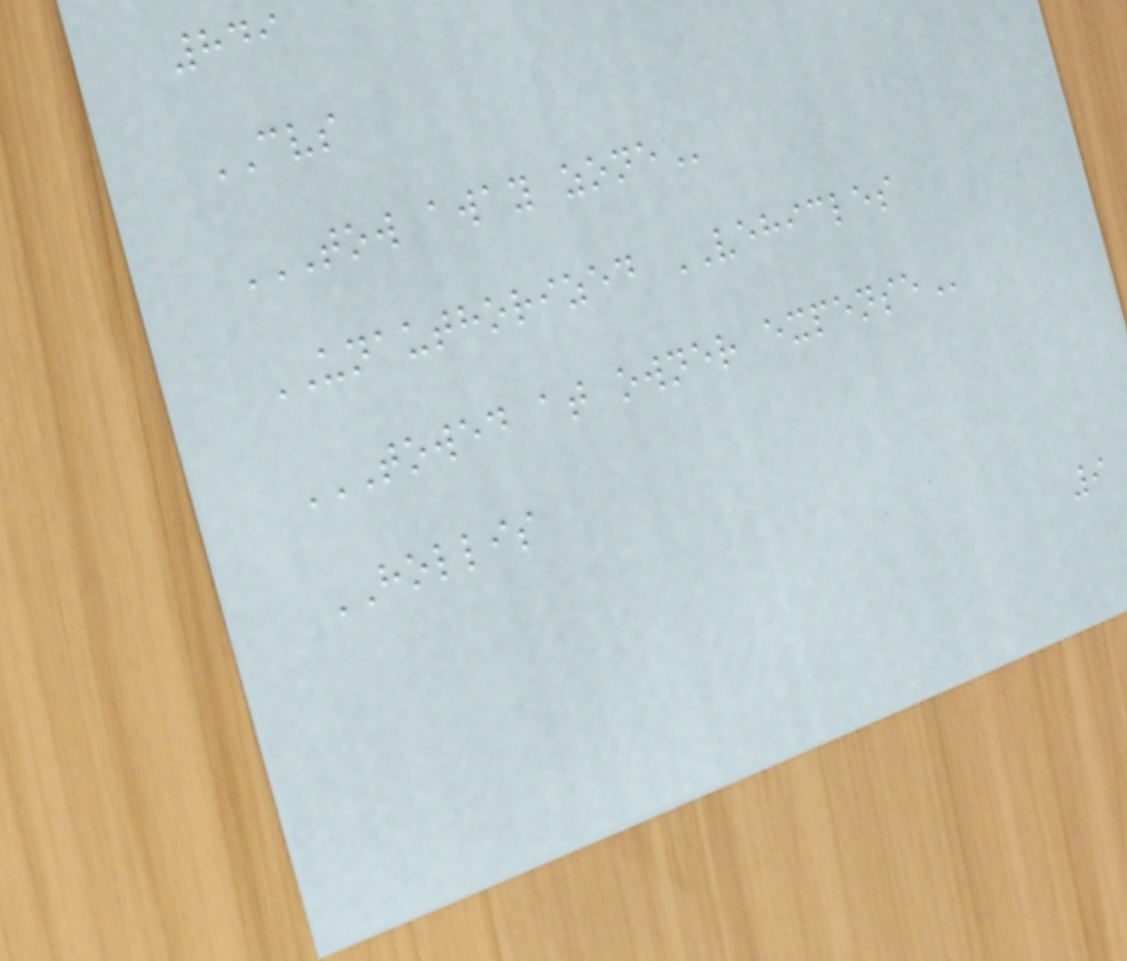849
CVS
TOW AWAY ZONE
UNAUTHORIZED VEHICLES
TOWED AT OWNER EXPENSE
HOLLIS
9
